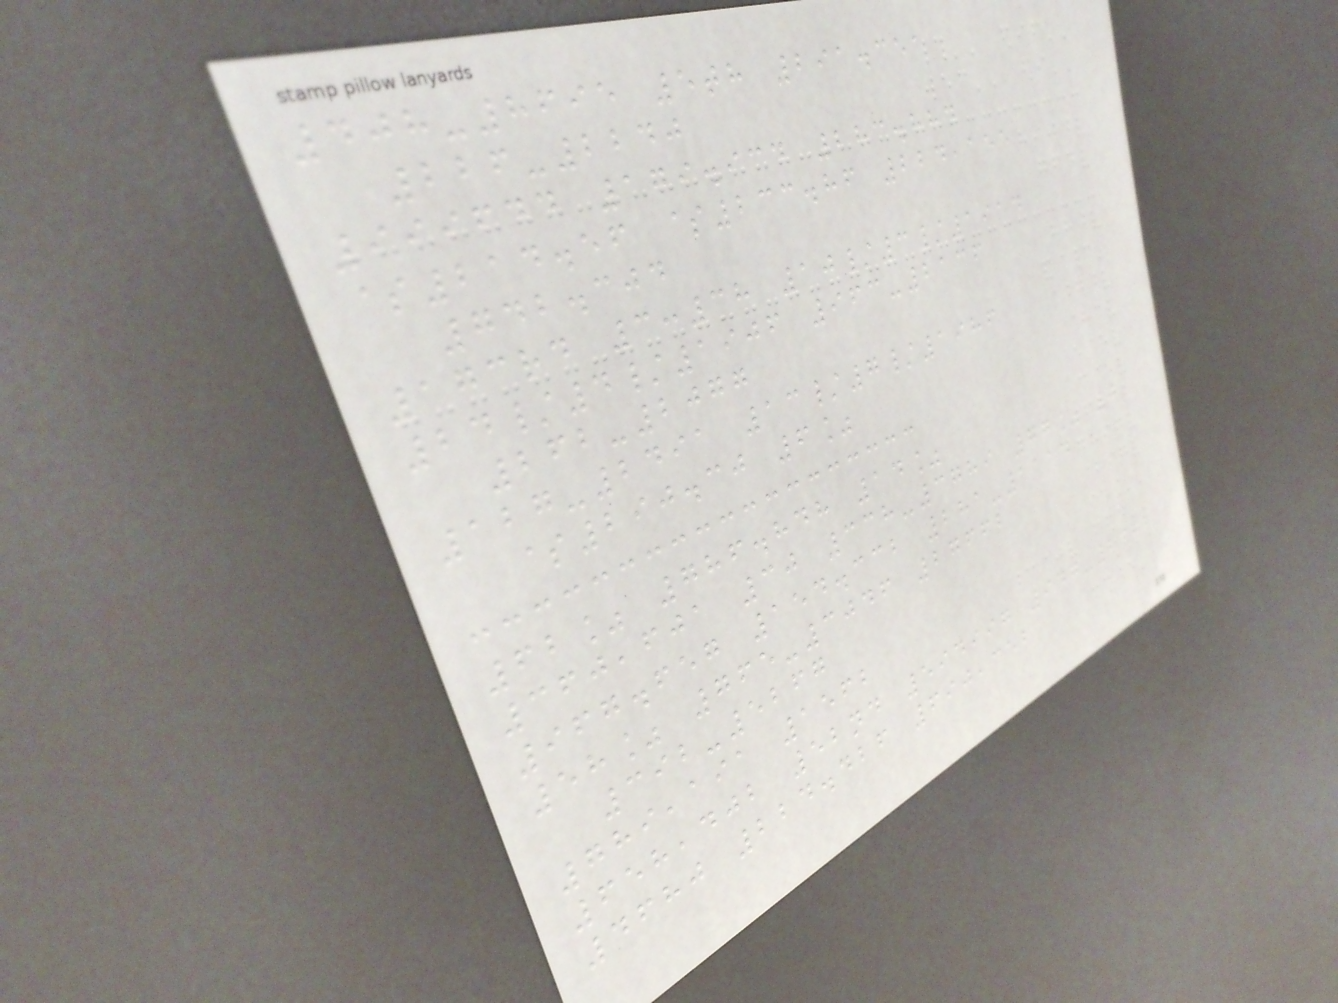408-8695 5th 291.351
226-2240
999644 179.934 283.884
$214.56 $233.86 224,155
742.304
173rd 3:38 10/3/1914
24/4/1906 963-2136
262-2077
127-2491 13/7/1986
$290.30 6%
62% 786.848 14%
360,601 30 338-3789 77% 0
967.657 154.332 281-1114
58% 765-3046 27662
392-5267
789,191 1562
658,402 52nd 594997 947-2372
4680 224.426 690,352
